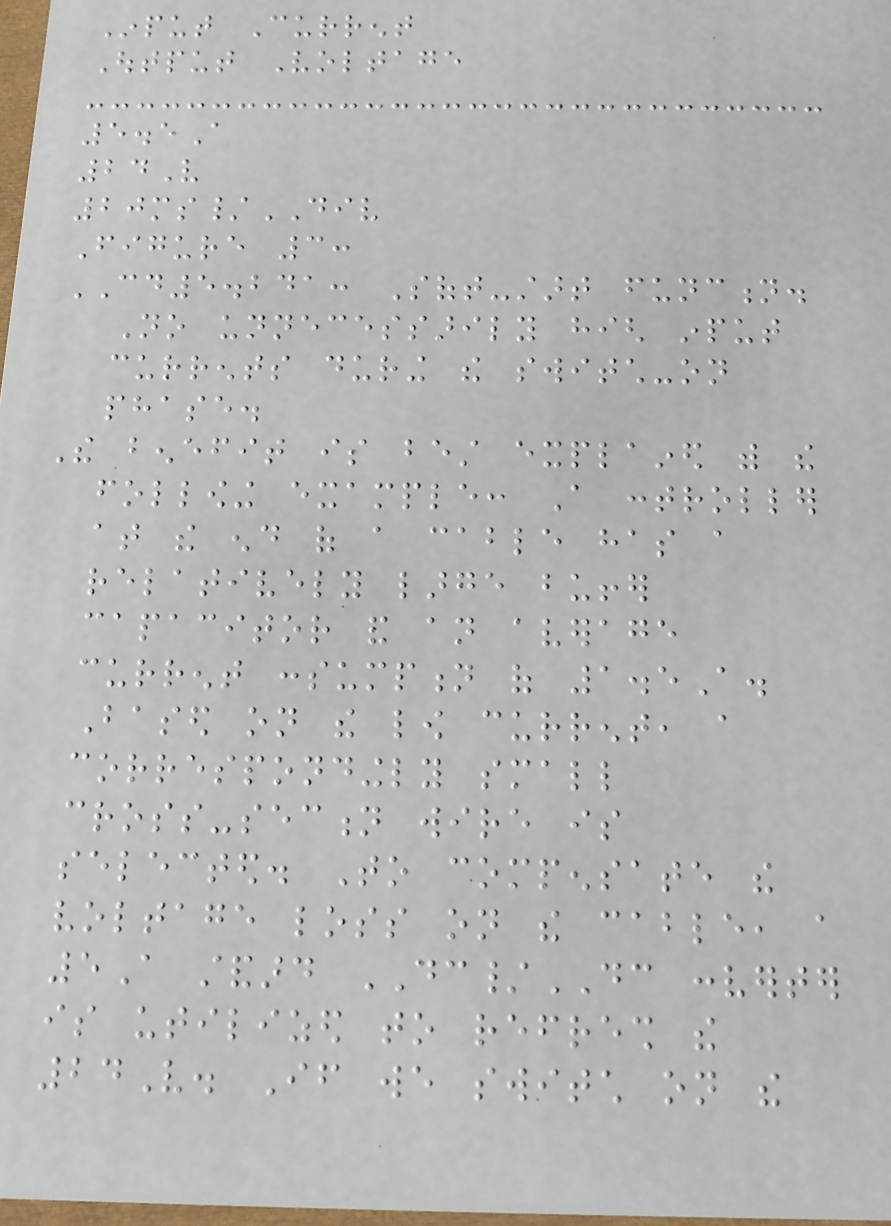Input Current
Output Voltage
5.5A
24V
20ms/DIV
Figure 3:
CD5.241: Soft-start function.
No unnecessarily high input
currents during the switch-on
phase.
The benefit is best explained with the
following example: A controller
at the end of a cable has a
relatively large buffer
capacitor and an average
current consumption of 1.5A.
Based on the low current, a
correspondingly small
cross-section wire is
selected. To compensate the
voltage loss on the cable, a
5A standard DC/DC converter
is utilized to refresh the
24V. If we switch on the
